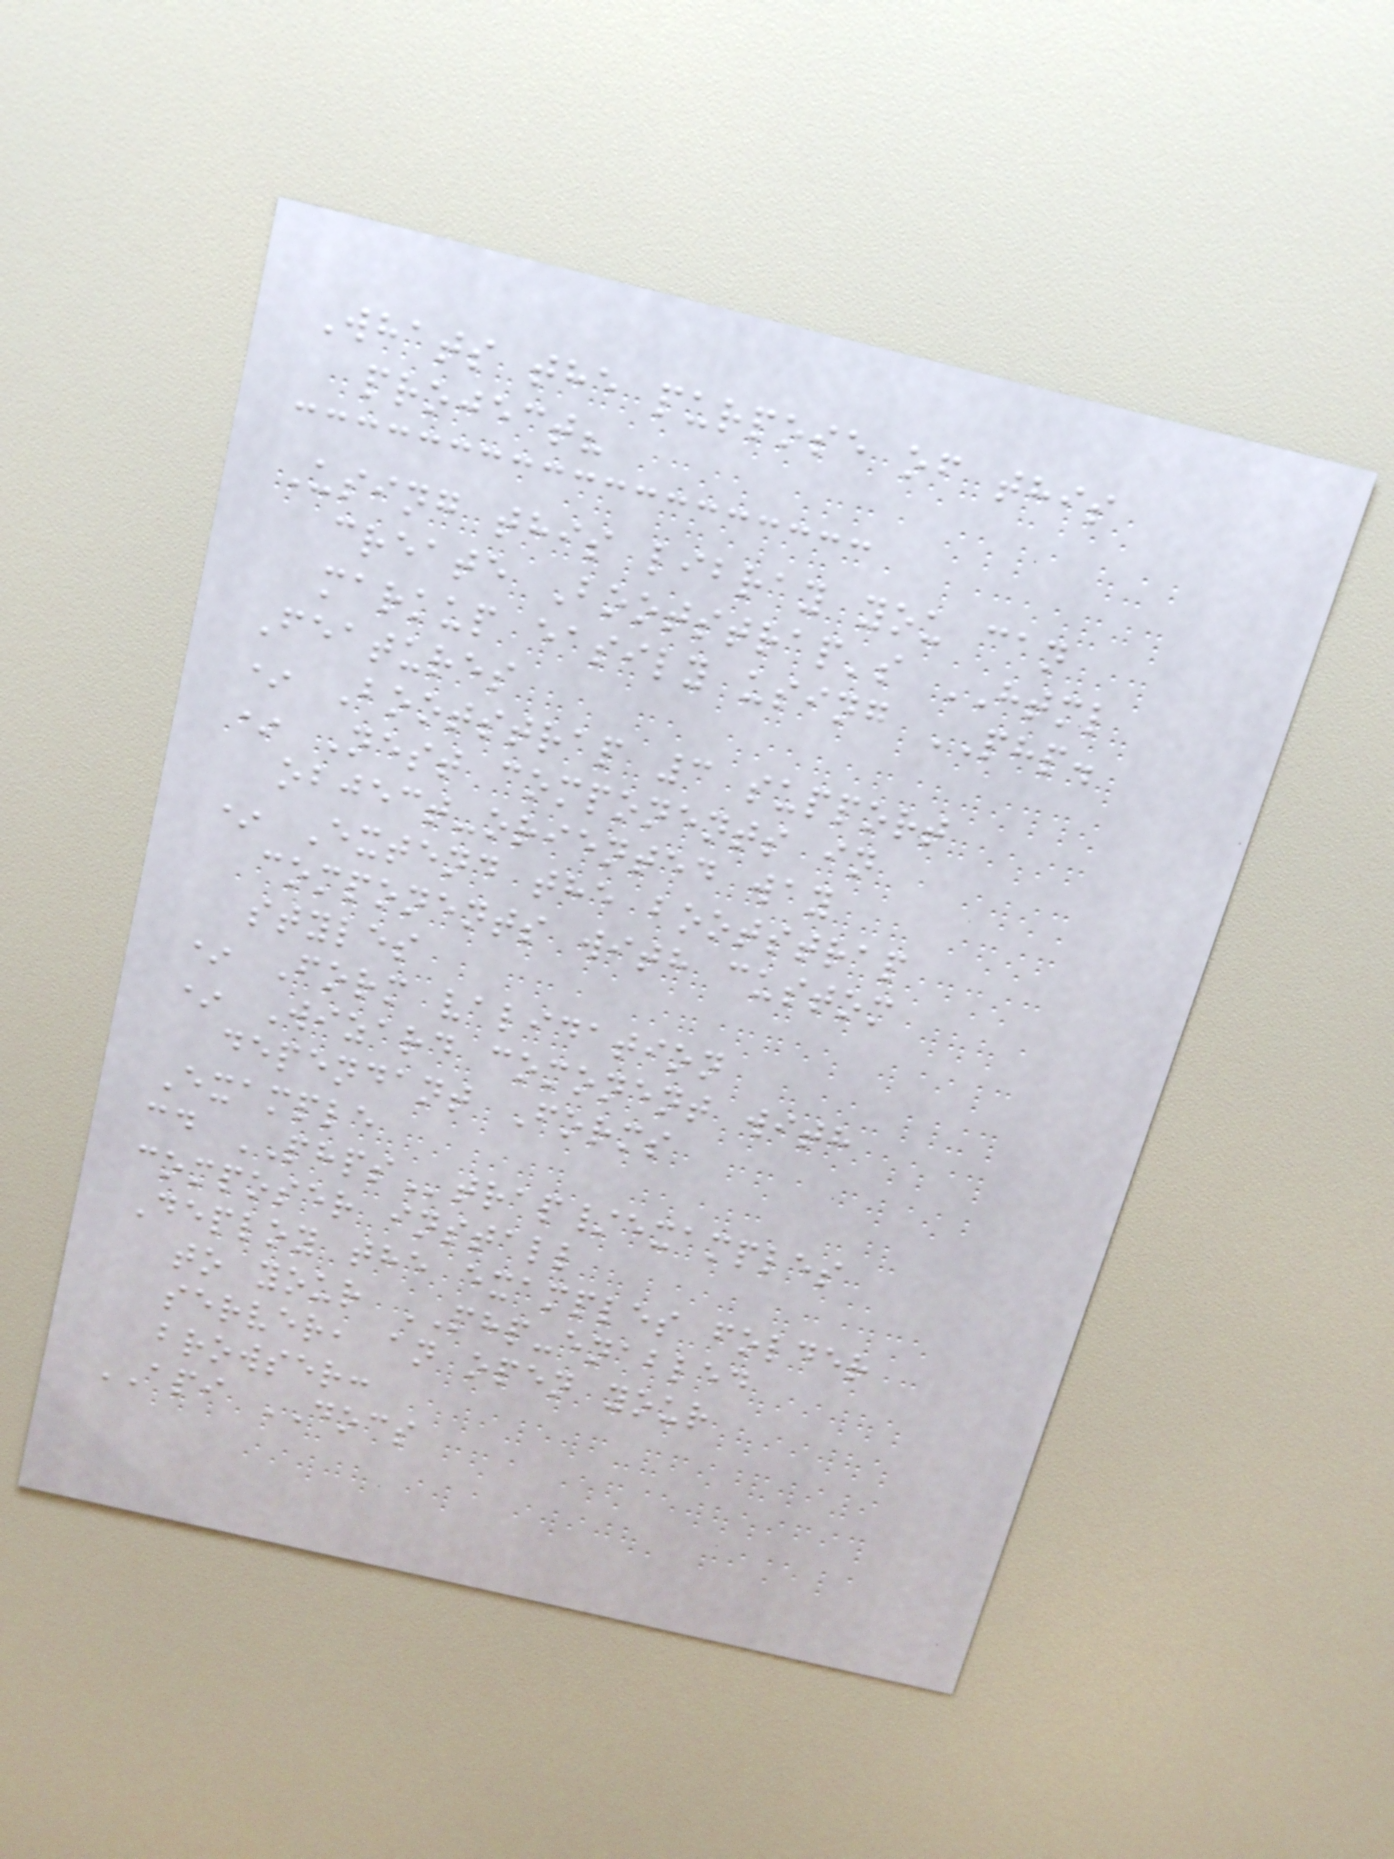Whats the purpose of this
project?
Using this libray you can
create Bootstrap's HTML
markup easily using PHP.
Features
* Bootstrap 3 support
* Nest components in
object-oriented way
* Extend the bootstrap
components with custom
styles
* Form validation
* Wizard comonent with
dependant Forms
Example
cd PHPStrap/examples
composer install
Deploy the examples folder
to your PHP-enabled
server, an open your
browser:
API DOCS
